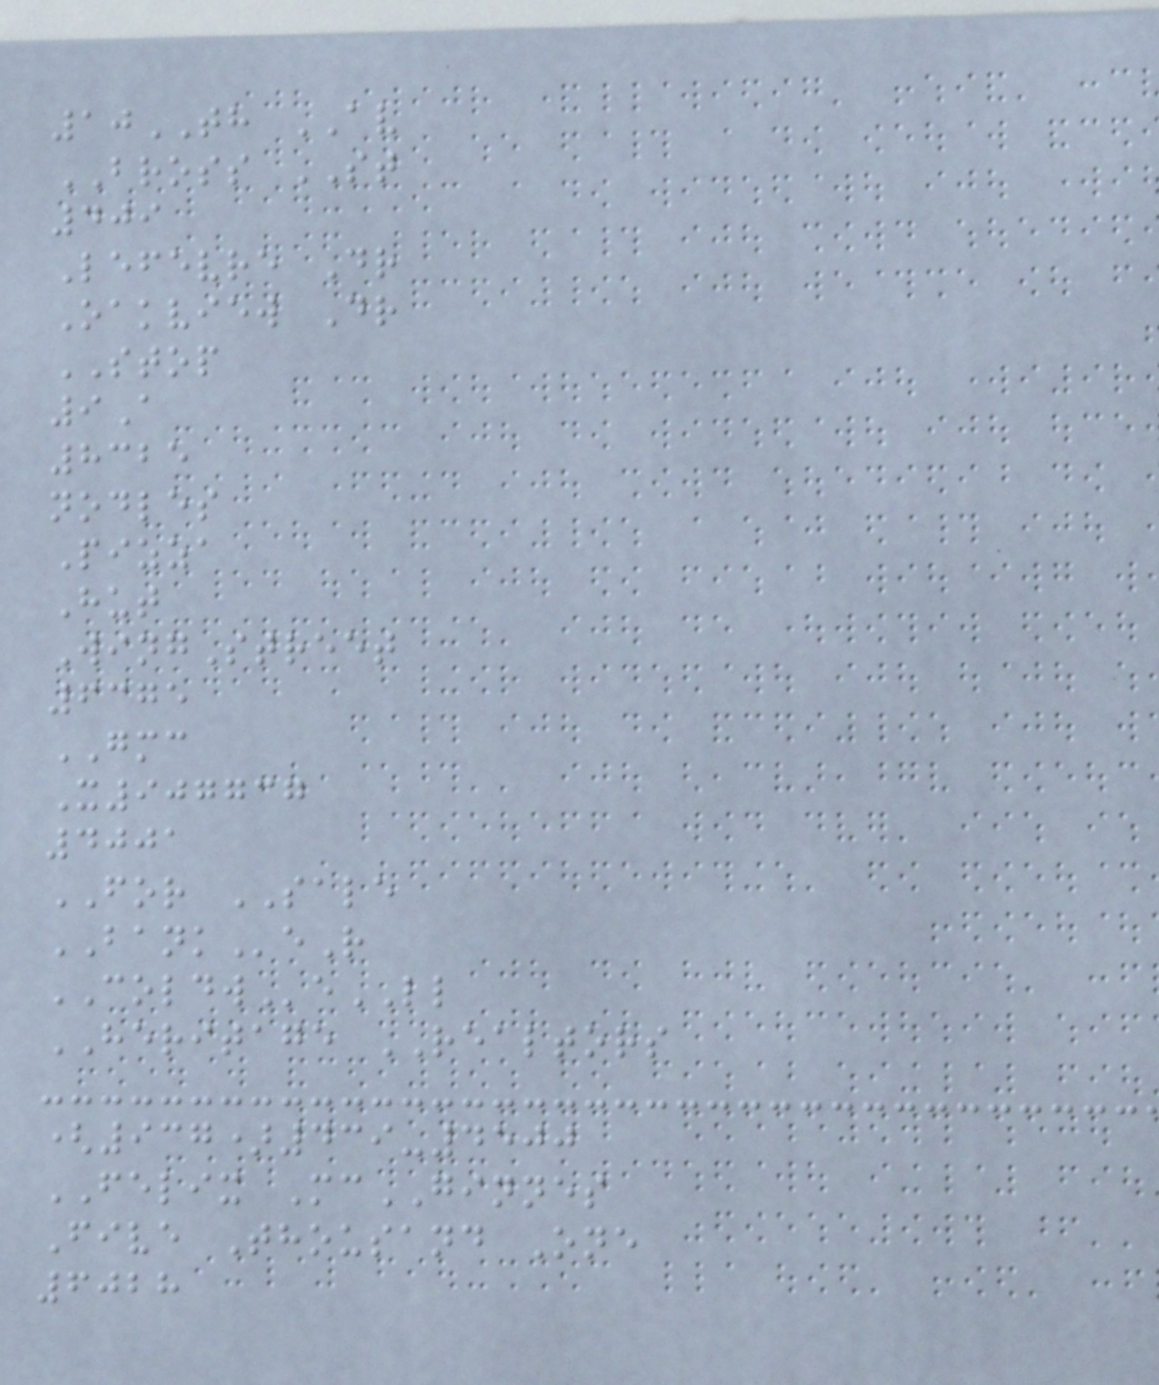10TH AV
BROSS ST
409
Lefevre Dr
Oakview Dr
STOP
9A
8325
nodles
Pizza
Hut
WingStreet
6375
GMC
X907737
4001
FOR SALE
BANKeR
COLDWeLL
HERITAGE REALTORS
(937)439-4500
FELIX McGINNES
Five Thousand One
6028
